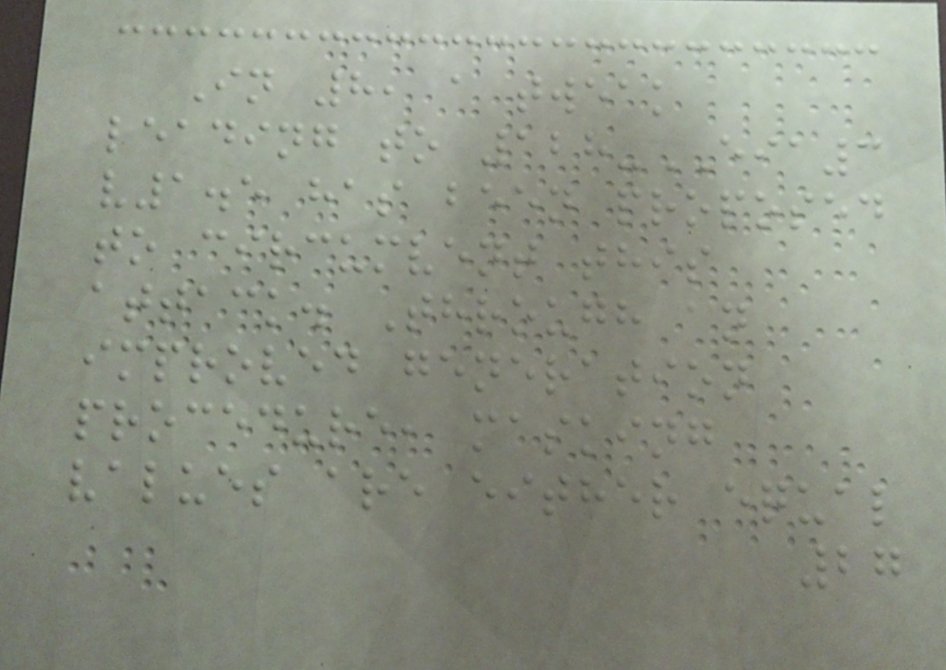In 8, a tweak
leading to 128-EIA3
v1.5 has been proposed
to circumvent this
attack. Through an
improved generation
procedure, masking
values are either equal
27
